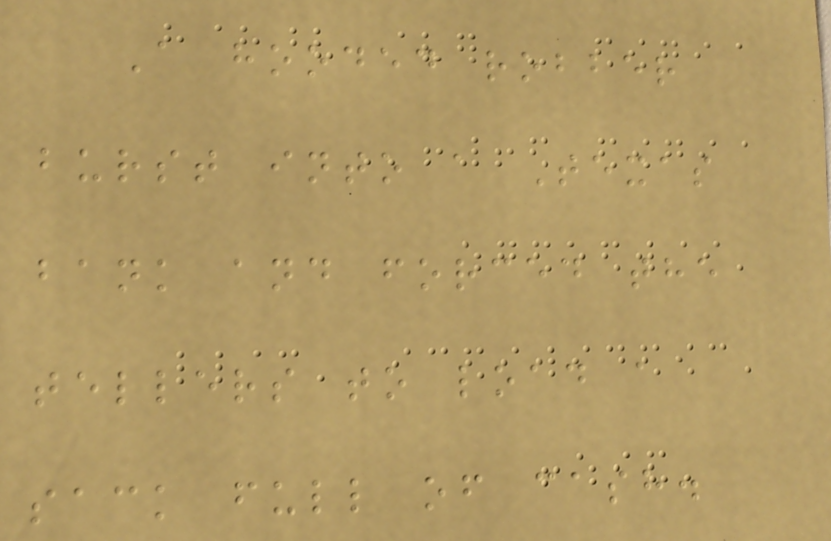A hooded robber
burst into a Texas
bank and forced the
tellers to load a
sack full of cash.
